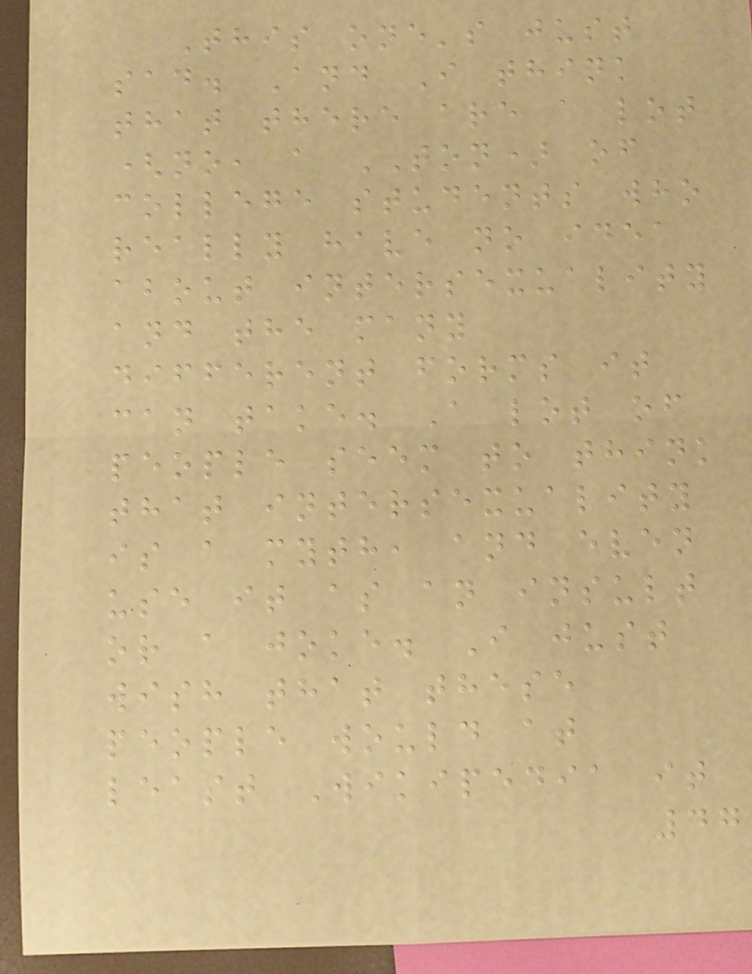This one's just
sad. And I think
that there are a lot
(no, a TON) of
college students who
really have no idea
about intersexuality
and the many
different forms it
can take. A lot of
people seem to think
that intersexuality
is a myth, and even
use it as an insult
or a joke. I just
wish that these
people would at
least Wikipedia it
47
